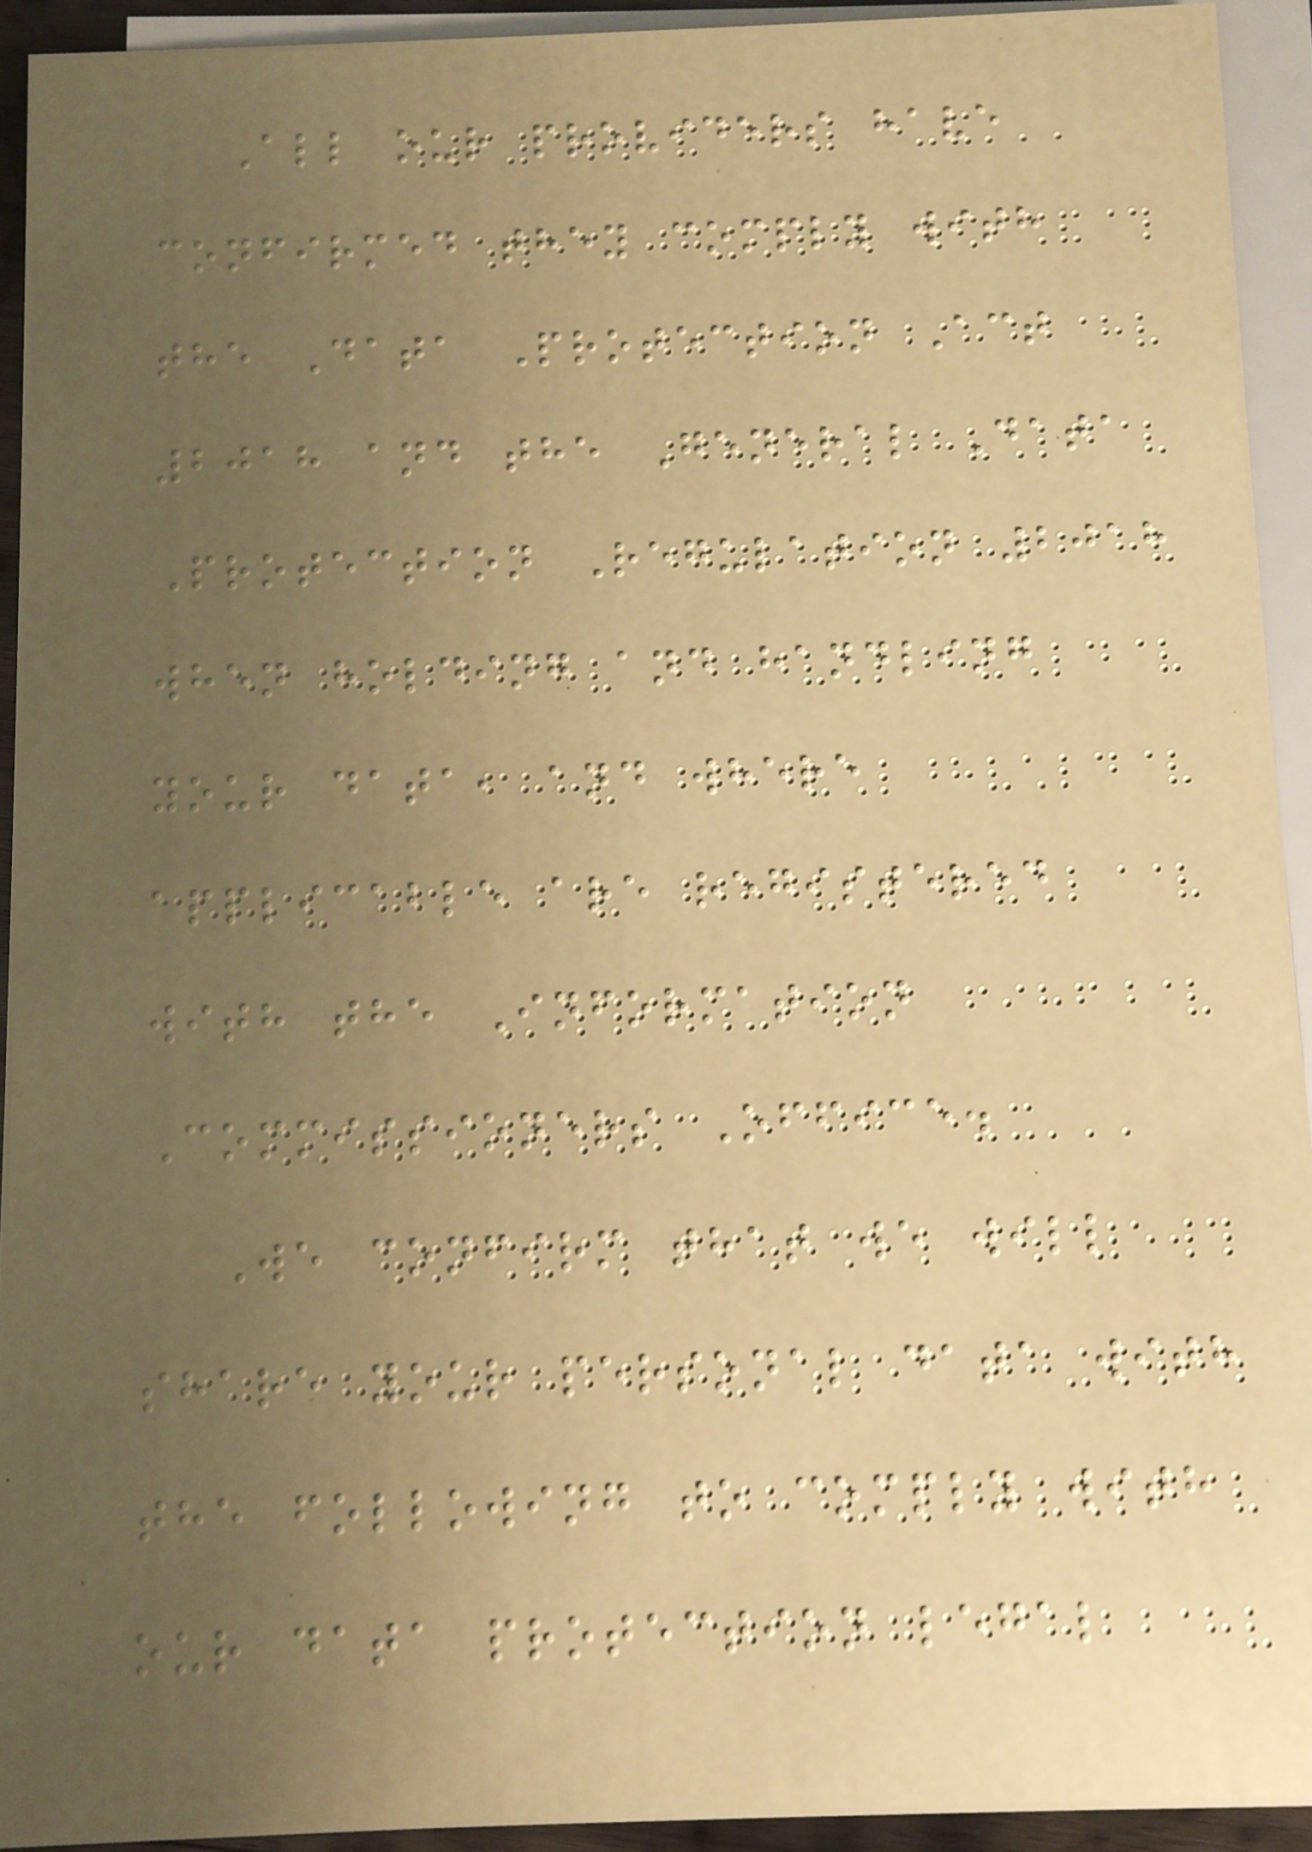All our providers have
confirmed they comply with
the Data Protection Act
2018 and the General Data
Protection Regulation 2018
when holding and handling
your data, and where
applicable are registered
with the Information
Commissioners Office.
We confirm that we will
share your personal data with
the following to comply with
our data protection legal
